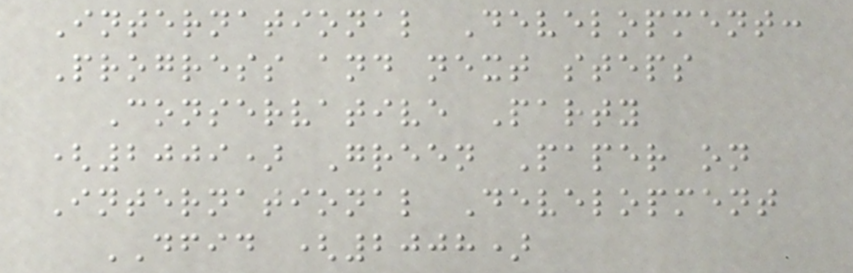International Development:
Progress and next steps
Conservative Party
(2009) Green Paper on
International Development
DFID (2008)
